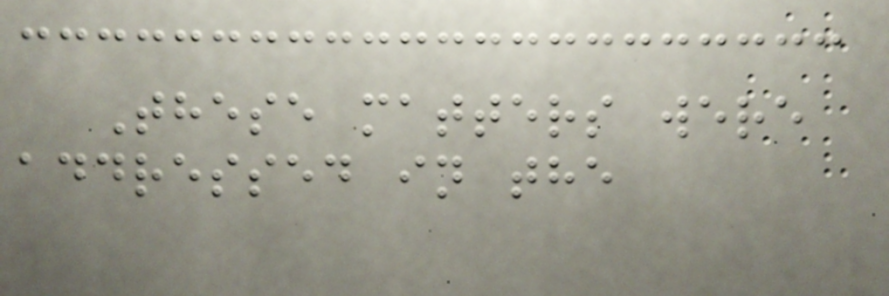These matters were
addressed in the
